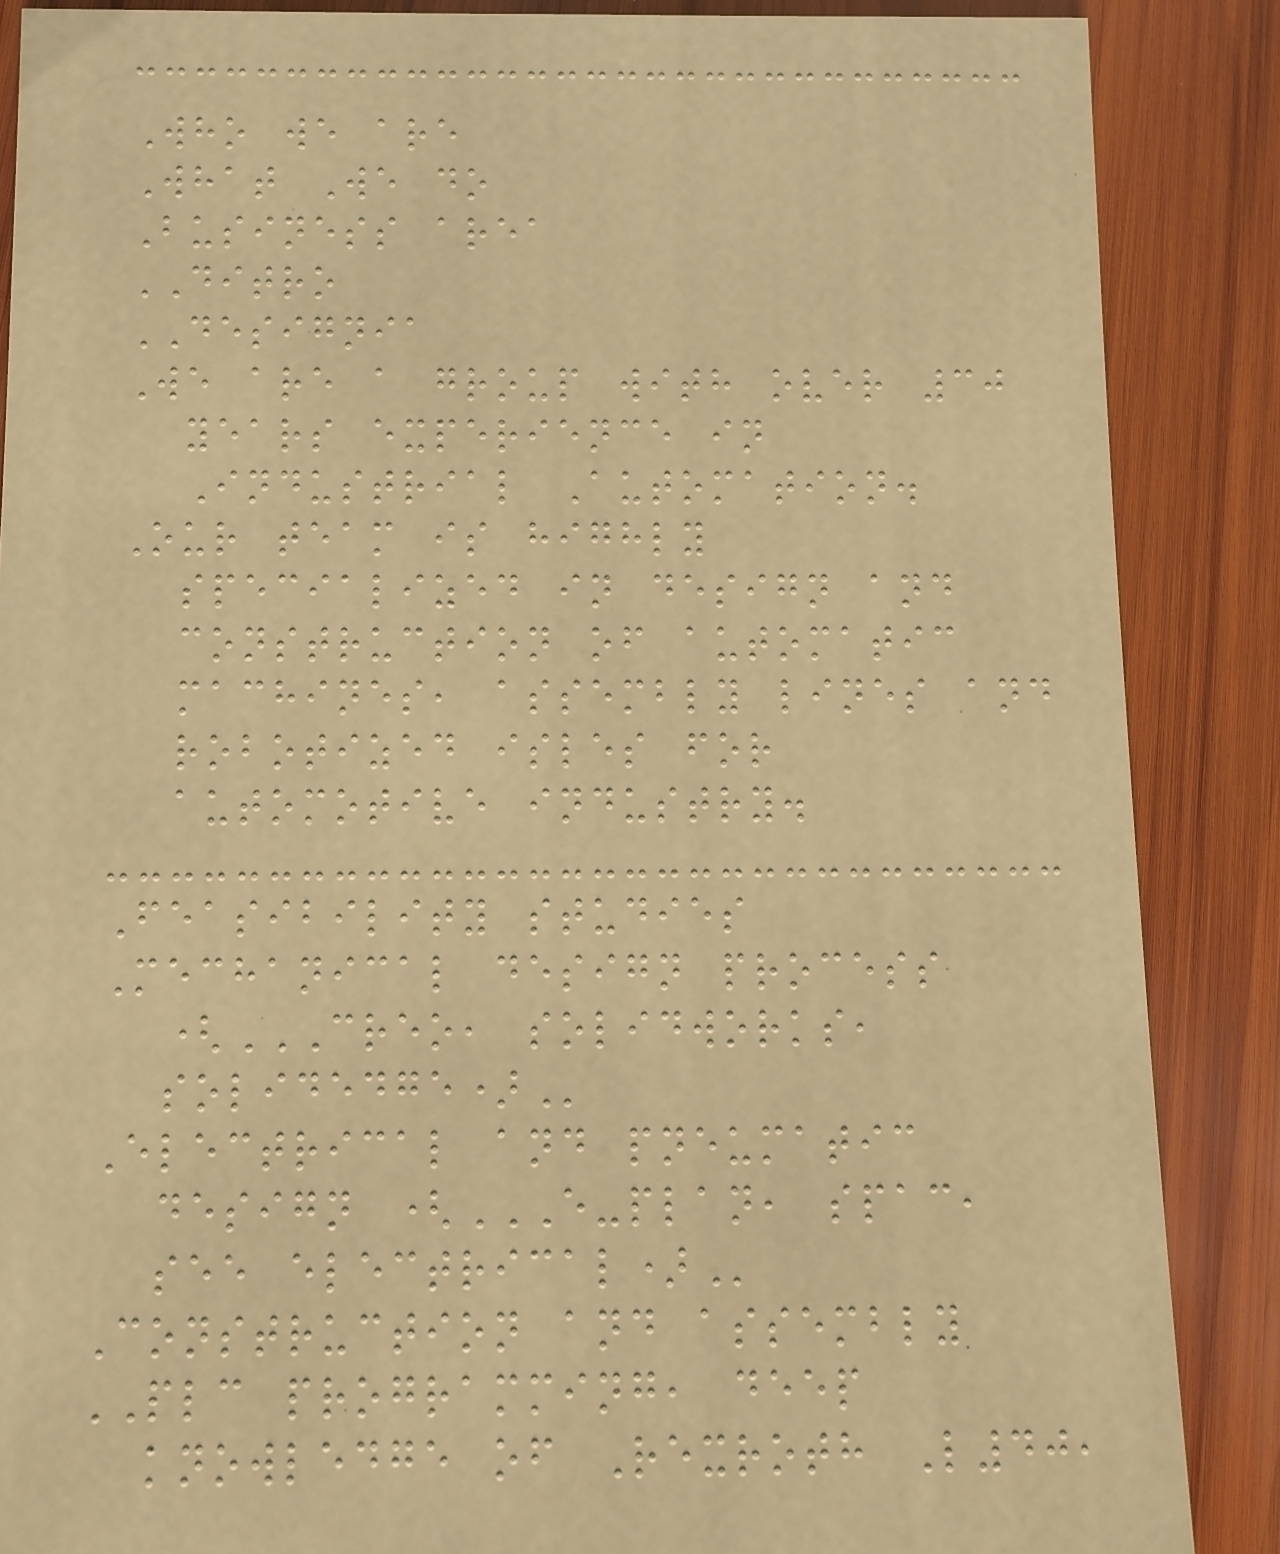Who we are
What We do
Business area
DITRO
DESIGNIA
We are a group with over 30
years experience in
Industrial Automation.
Our team is highly
specialized in design and
construction of automatic
machines, assembly lines and
robotized isles for
automotive industry.
Feasibility studies
Mechanical design process
(CREO, SOLIDWORKS,
SOLIDEDGE)
Electrical and pneumatic
design (E-PLAN, SPAC,
SEE ELECTRICAL)
Construction and assembly
PLC programming, deep
knowledge of Rexroth L40,
